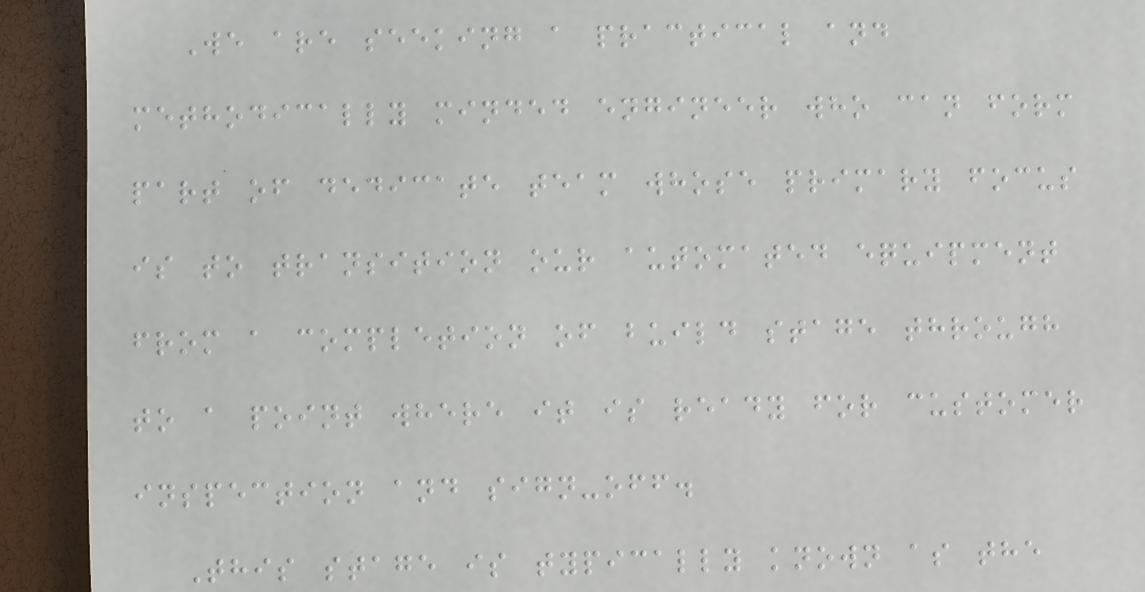We are seeking a practical and
methodically minded engineer who can form
part of dedicate team whose primary focus
is to transition our automated equipment
from a completion of build stage through
to a point where it is ready for customer
inspection and sign-off.
This stage is typically known as the
